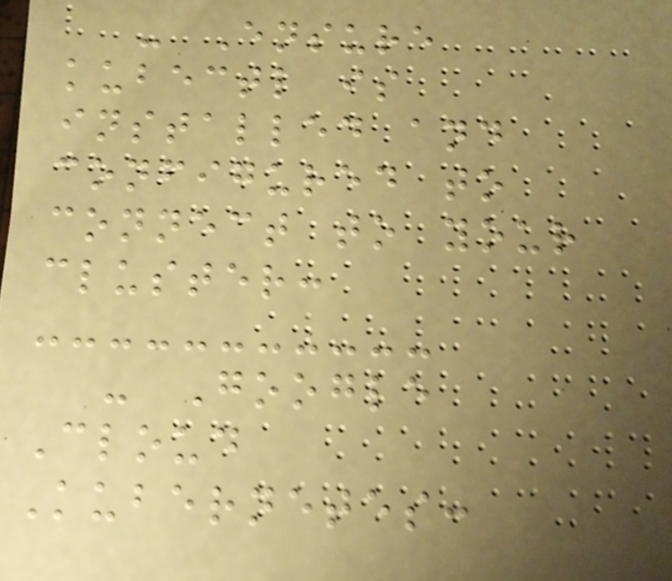- Ensure
kubectl is
installed and
configured to
connect to your
cluster:
- Google
Cloud
Kubernetes:
